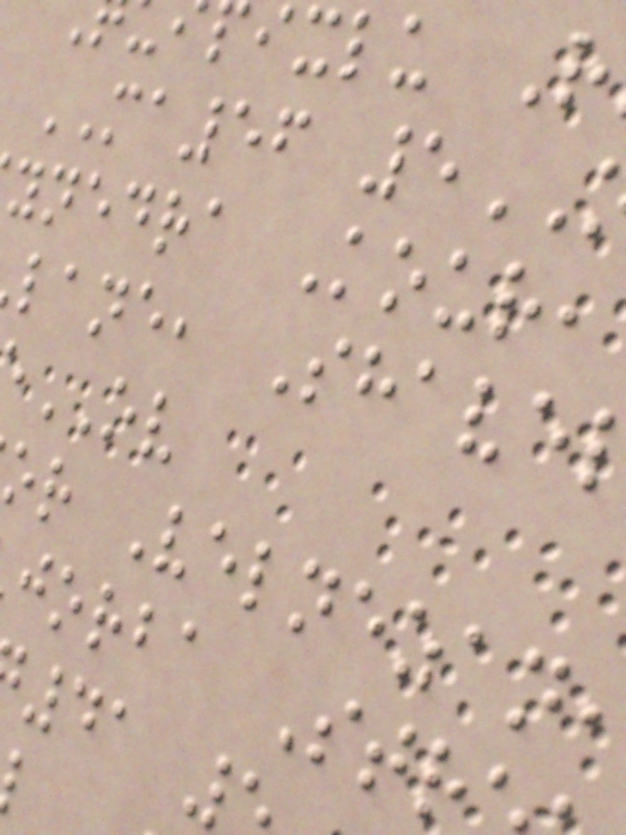ixlu R
MA56 5
ynedra Kour,
lane, Shave
OV
or Velnezan
jorba Str
